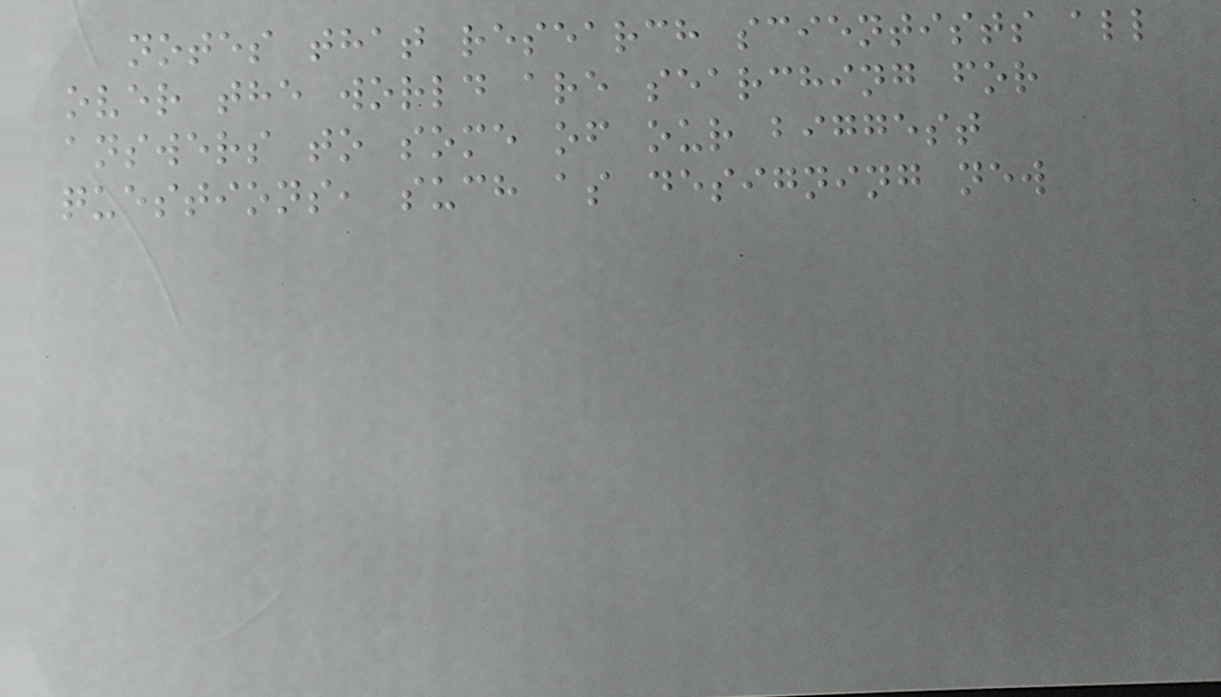notes that research scientists all
over the world are searching for
answers to some of our biggest
questions, such as designing new
